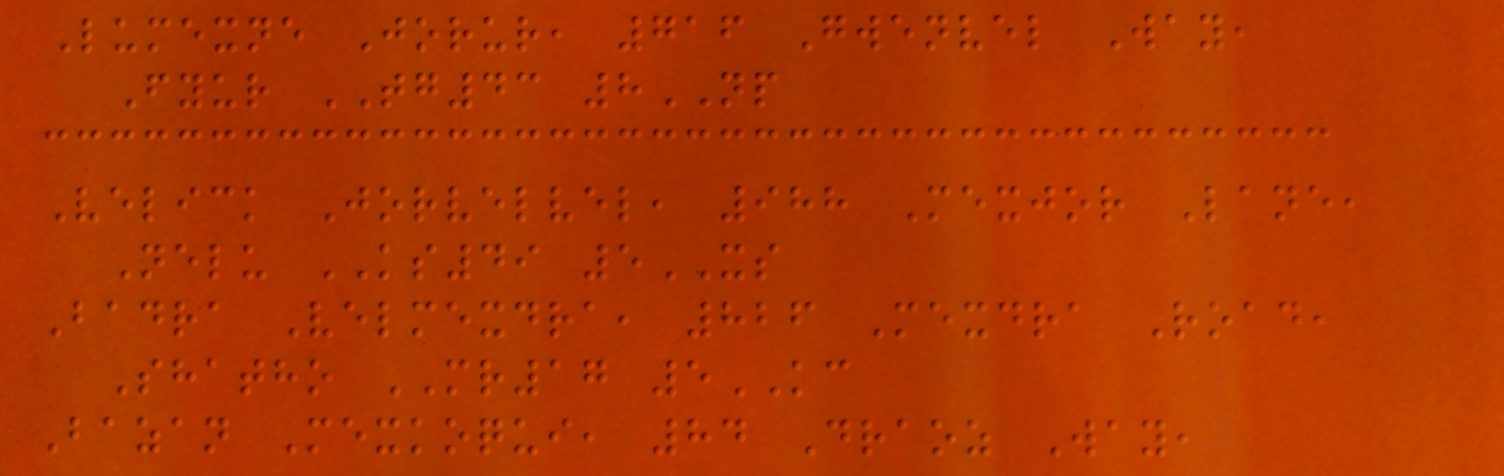Lumexne Jorur, 716 Gwenvel Way,
Fyur TG43 8NP
Velick Jorvelvel, 988 Mexjor Lane,
Nelu KS49 5XS
Badra Velmexdra, 826 Mexdra Road,
Shatho MR17 5KC
Bazan Mexkoqui, 84 Draoz Way,
